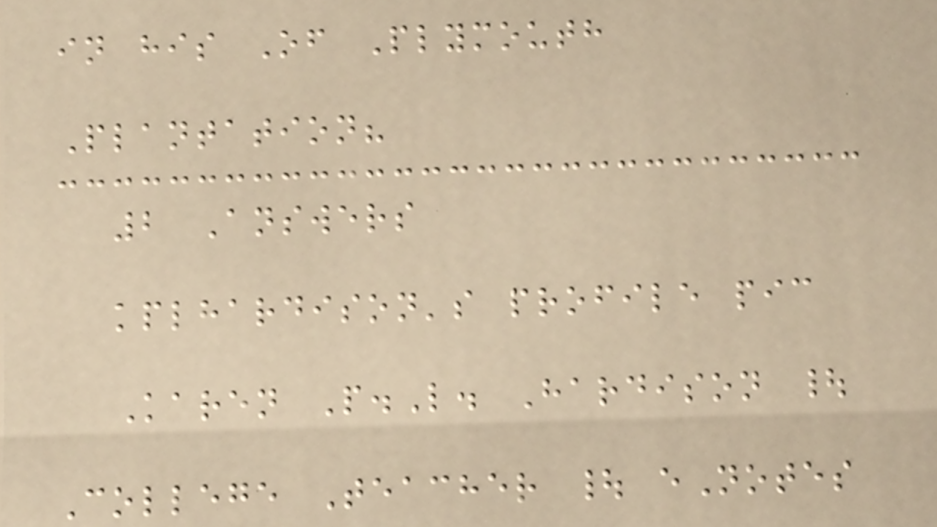in his Of Plymouth
Plantation?
2 Answers
kplhardison's profile pic
Karen P.L. Hardison |
College Teacher | eNotes
